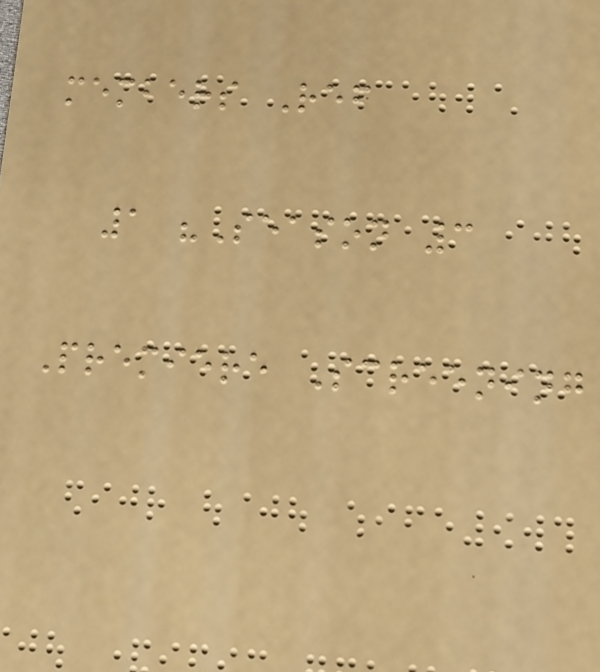members Ref
1 "Season 3
Premiere Screening
